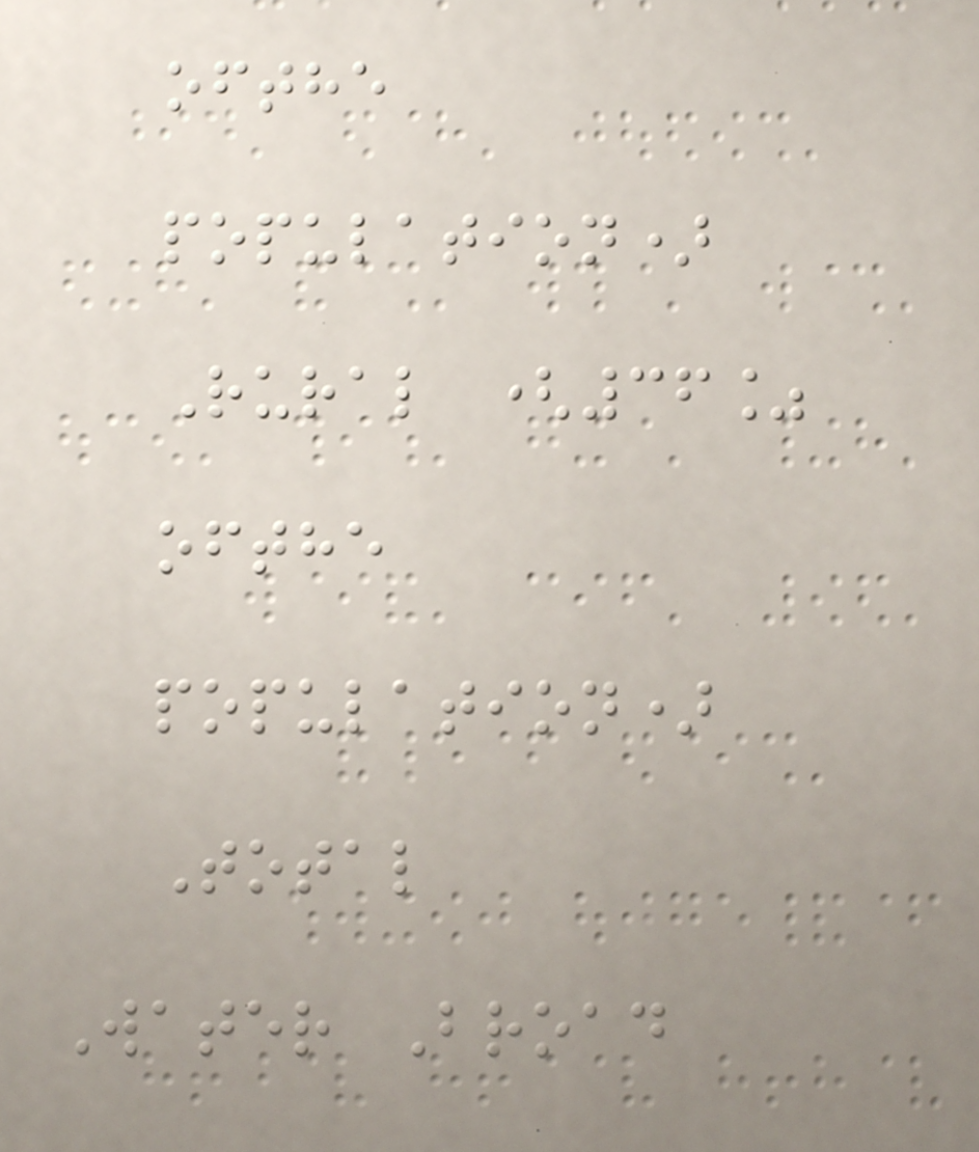ofthe
population)
Rural (36%
ofthe
population)
Total
Water Broad
